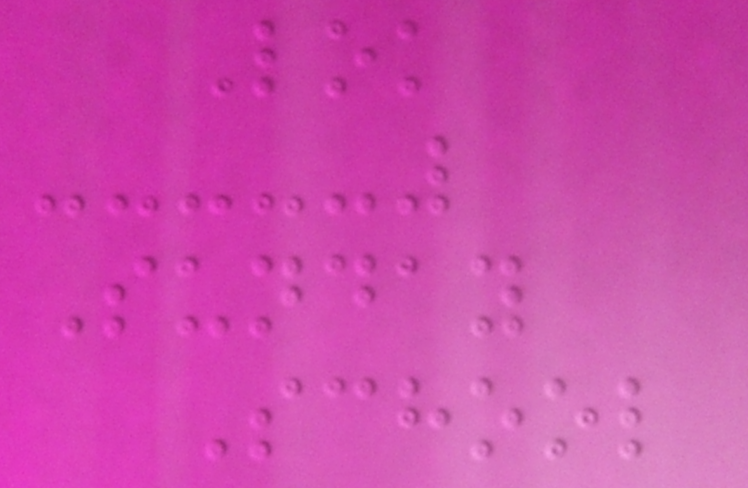Lok
Sunday
School
